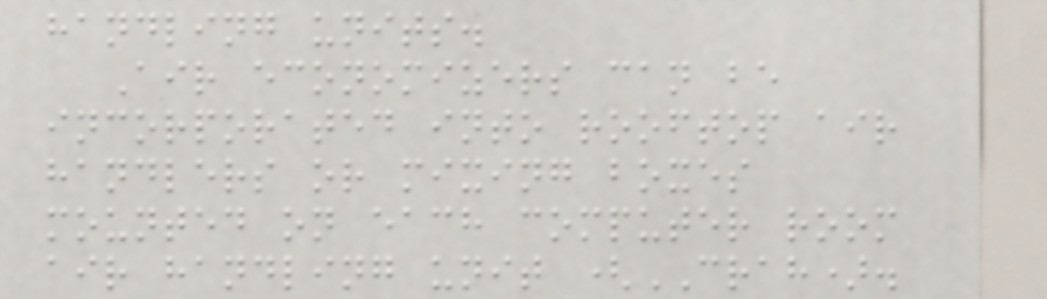handling units.
Air economizers can be
incorporated into rooftop air
handlers or mixing boxes
mounted on each computer room
air handling unit (CRAH).
